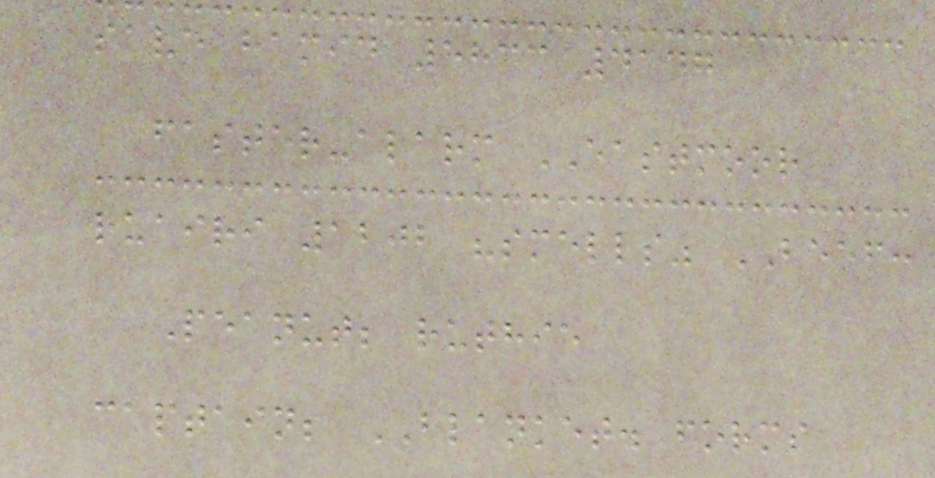save hamid 5833 4147
faster-alarm EASTMOOR
ruairi 1202 "smells" BEEF:
Peanut; ruthie
captain; BLANKET. forms
